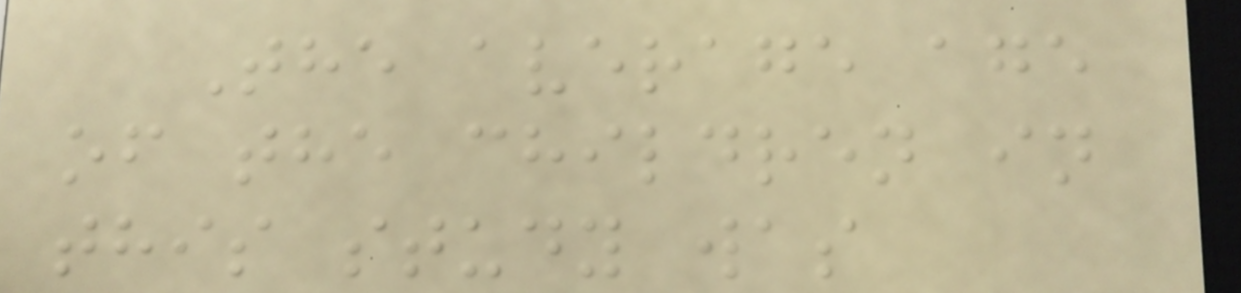The average age
of the children in
this study was
